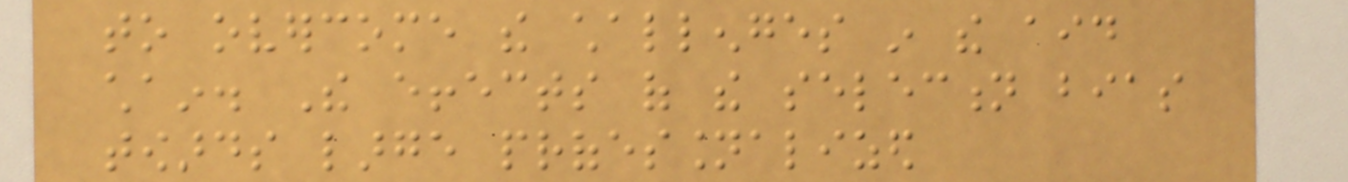to overcome the challenges in the aid
chain. The effects of the selection bias
towards large professionalized
